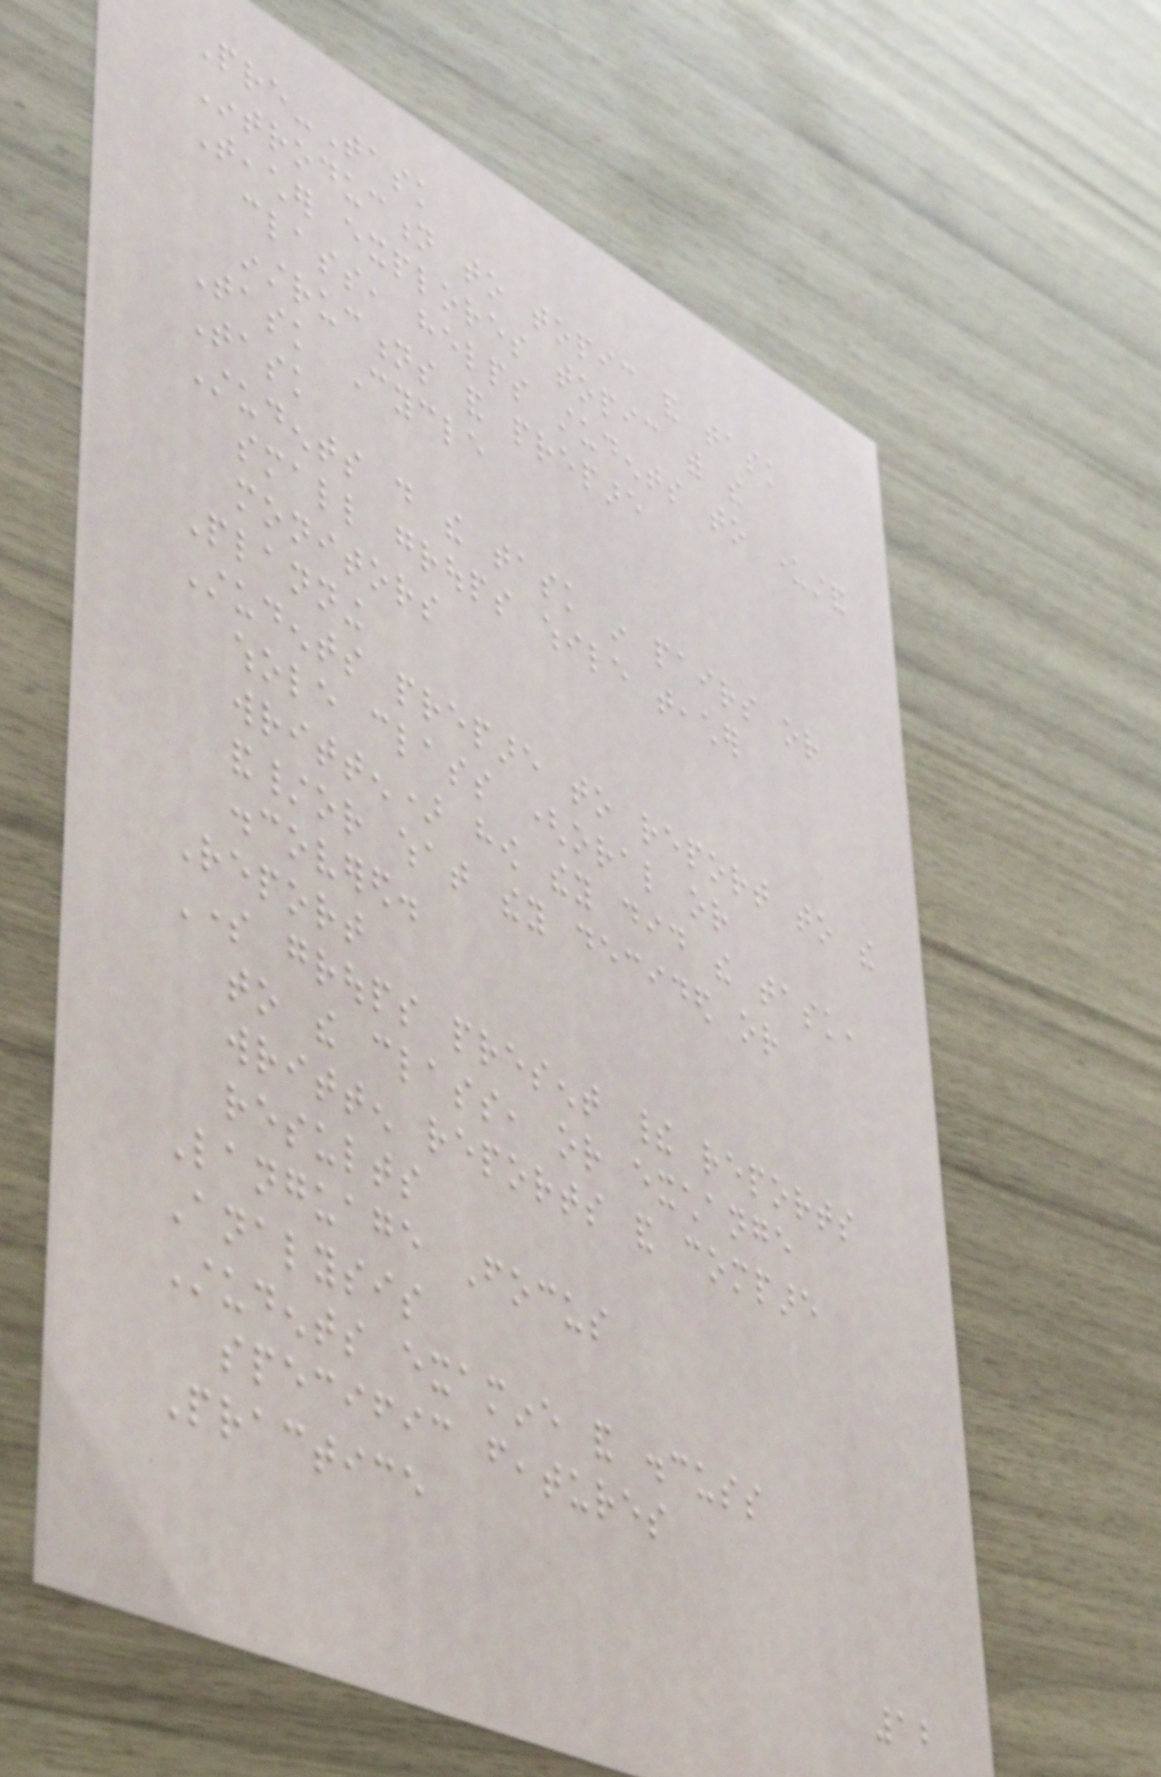Pre-Task
Introduction to topic and task
Teacher explores topic with the
class, helps students to understand
instructions and prepare
Task Cycle
Task
Students do the task in pairs or
small groups while teacher
monitors
Planning
Students prepare to report to the
whole class (oral or
written) how they did the task,
and/or what they decided or
discovered.
Report
Some groups present their reports
to the class, or exchange
written reports and compare
results
Language Focus
Analysis
Students examine and discuss
specific features
Practice
12
